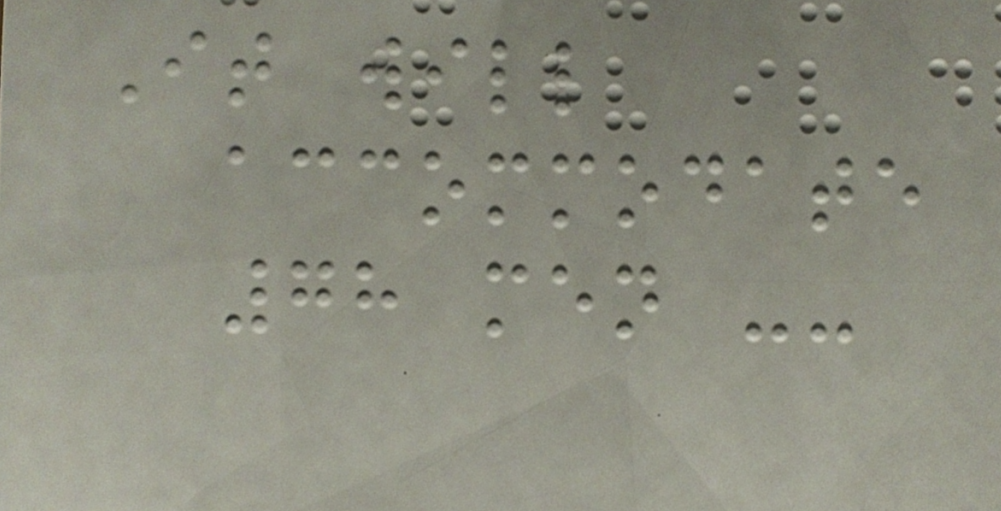It will
accommodate
78 men --
